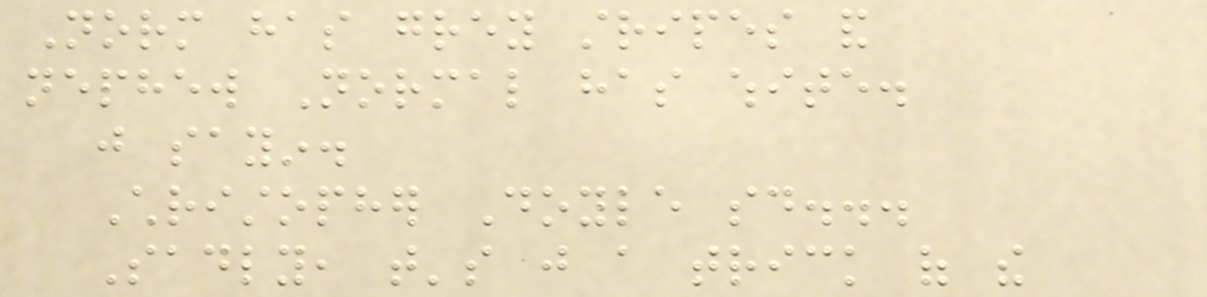Norm has grey stripes and
nephew Normal has white.
just sayin.
Christopher Doyle said...
Sadly, that's just a trick of the
